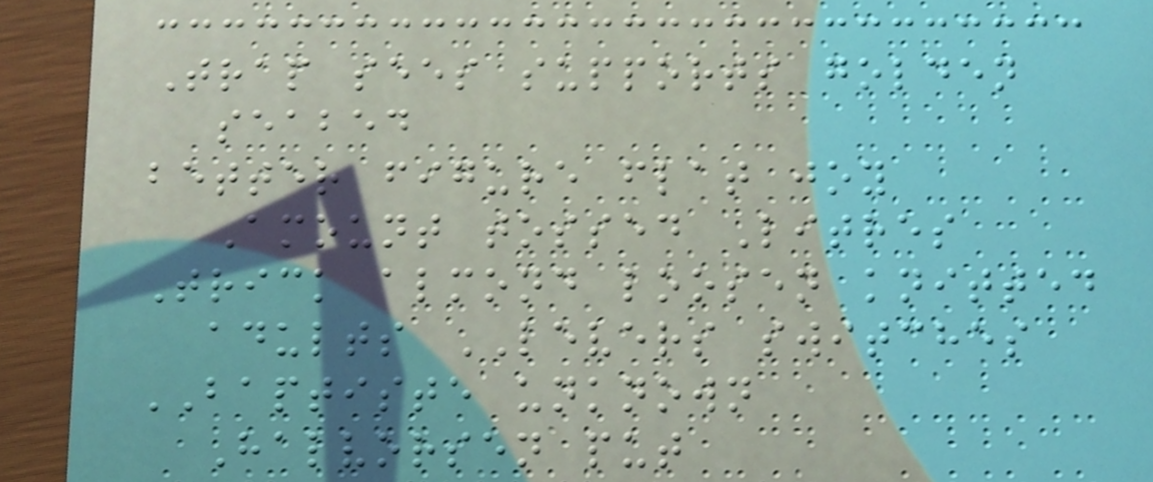Trap sees supports golden
seabed
better figure flat joy
Amount tossed Litres
Trick almond loosen knitted
adults LEVERS switches
BAPTISTE unknown
Halvorsen put
